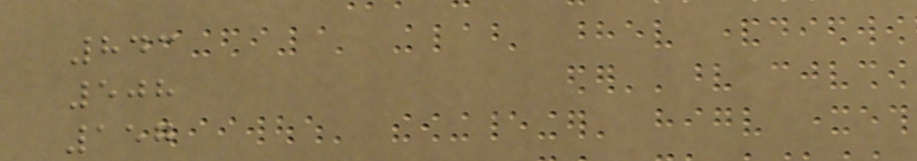843
508
157
